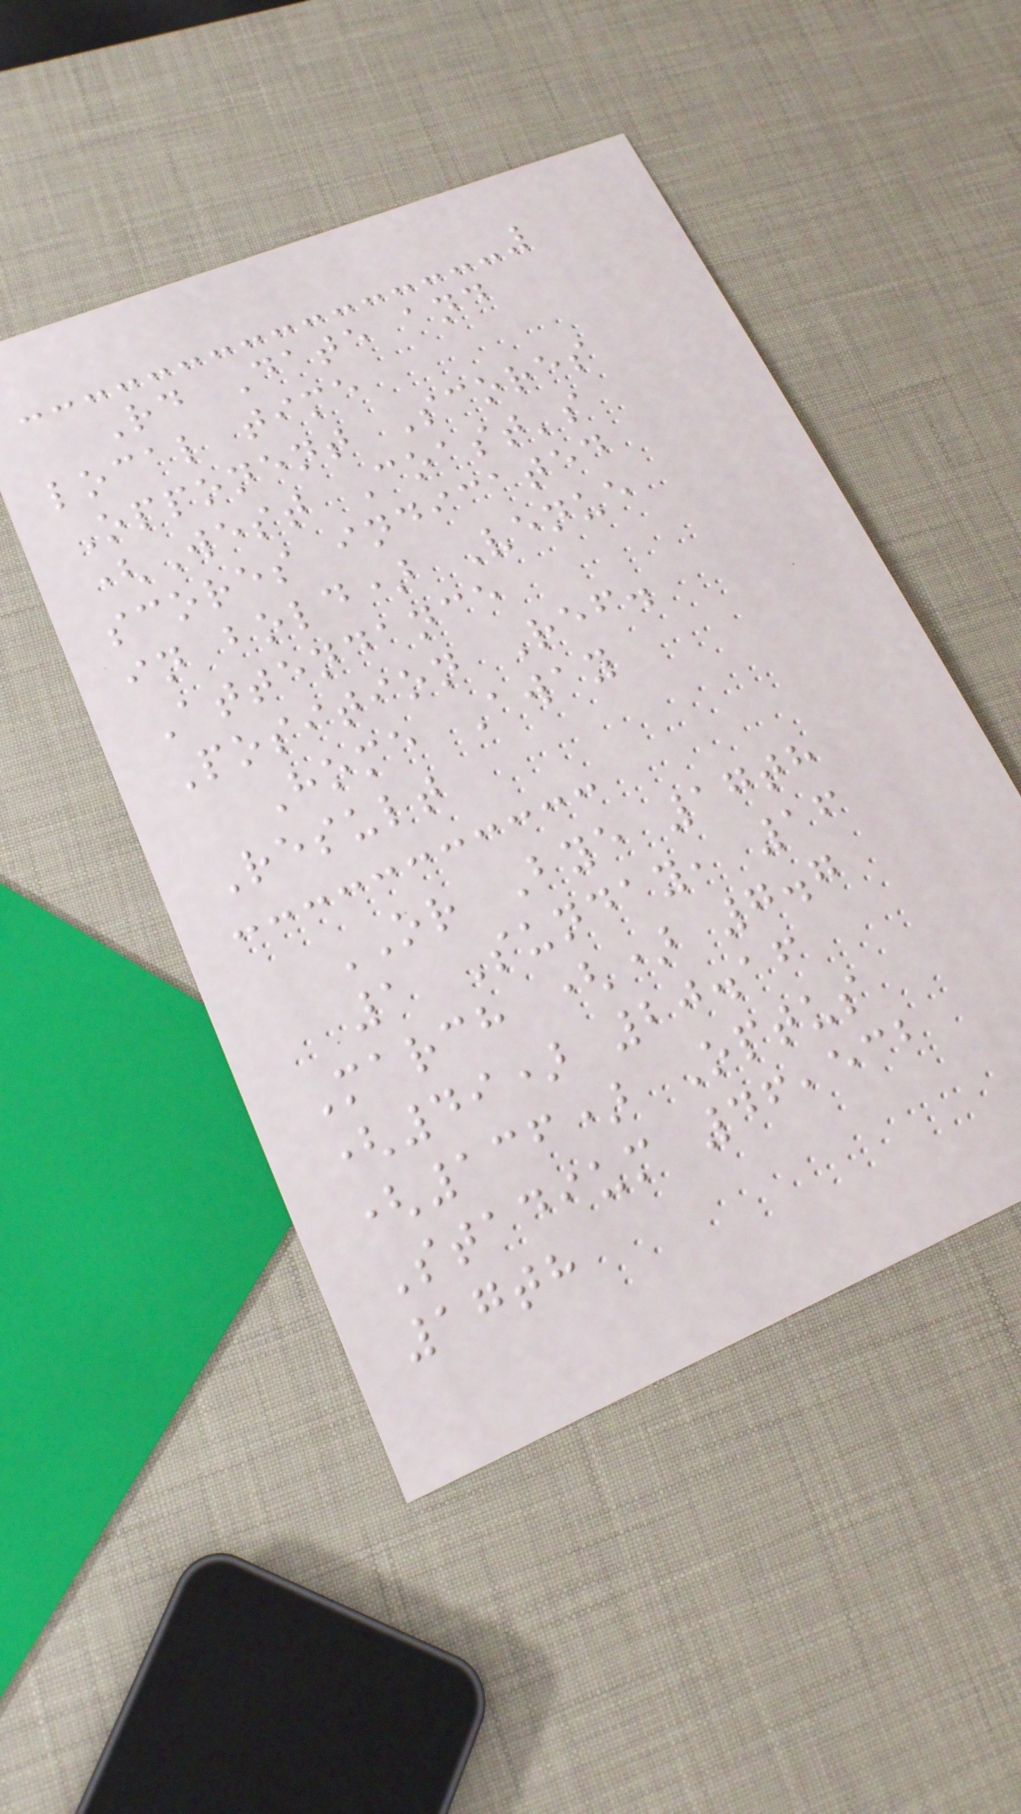Rd Date and
local time
Opponent Scores
(West Coast's
scores indicated
in bold) Venue
Attendance
Position Ref.
Home Away
Result
OR Bye 17th
1 Sunday, 16
March () 7.7
(49) 20.16
(136) Optus
Stadium 46,532
17th
